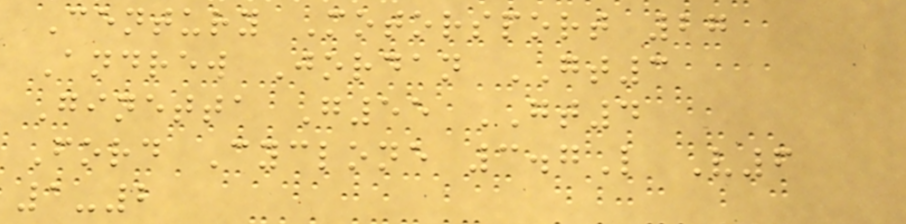Century Motorsport 27
Andrew Jordan GT3
Ginetta G55 GT4
Ford Cyclone 3.7L V6
1-2
